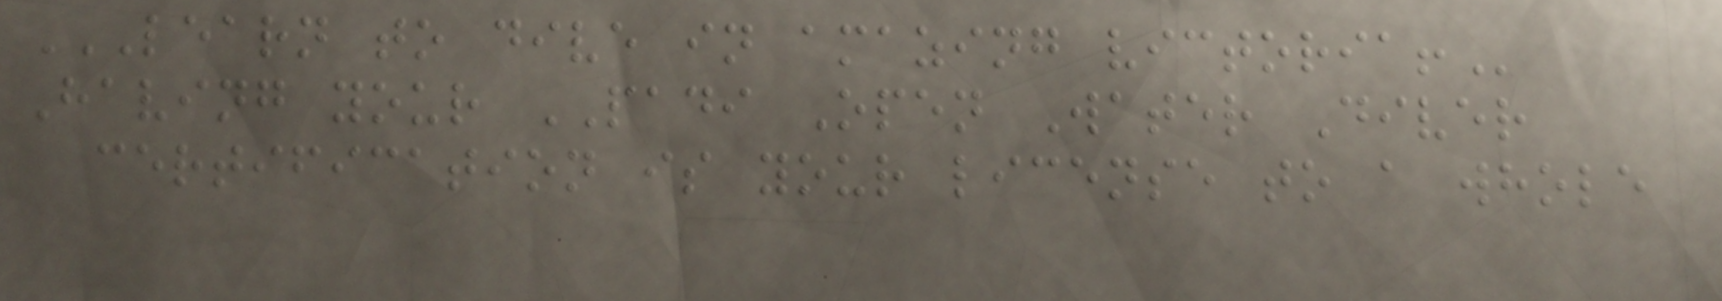LEARN TO DIVE IN AMAZING VICTORIA!
Having your PADI Open Water Diver
certification is your license to a whole
